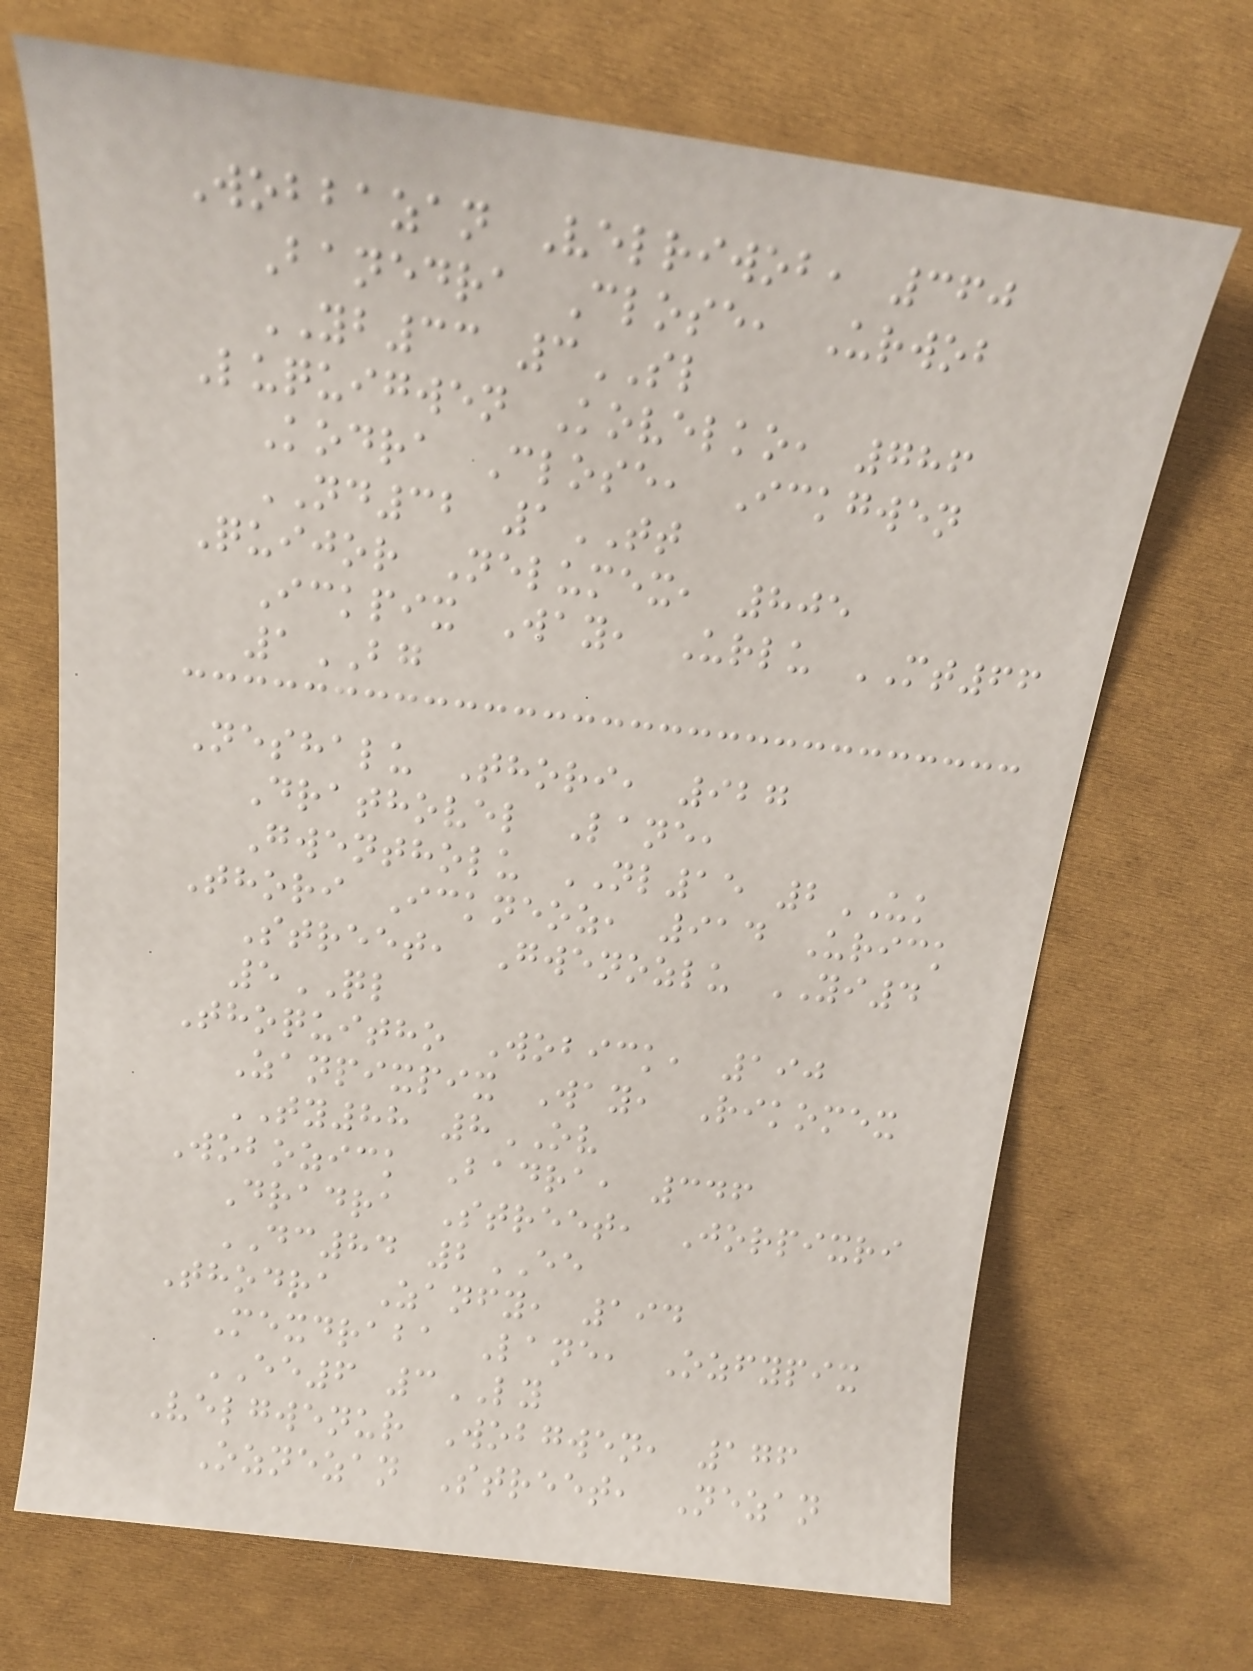Wobbazan Velriwob, 360
Banedra Close, Urwob
YB33 3SL
Luquigwen Kovelko, 786
Kodra Close, Ickgwen
ND32 1TT
Quijor Nelumex, 805
Ickpix Way, Urlu MT66
1BG
Neshalu Thori, 927
Drathovel Lane,
Gwentholu NL15 2UK
Thori Ickneoz, 914 Urick
Street, Gwenozlu YI4
5QL
Thoquitho Wobick, 190
Zanpixpix Way, Rikomex
TY88 8OV
Wobozick Badra, 346
Dradra Street, Jorpixri
DC84 2EE
Thodra Zanfy, 194
Mexdraba Lane, Ozfypix
EE6 3LY
Velgwenur Wobgwen, 176
Oznezan Street, Nezan
